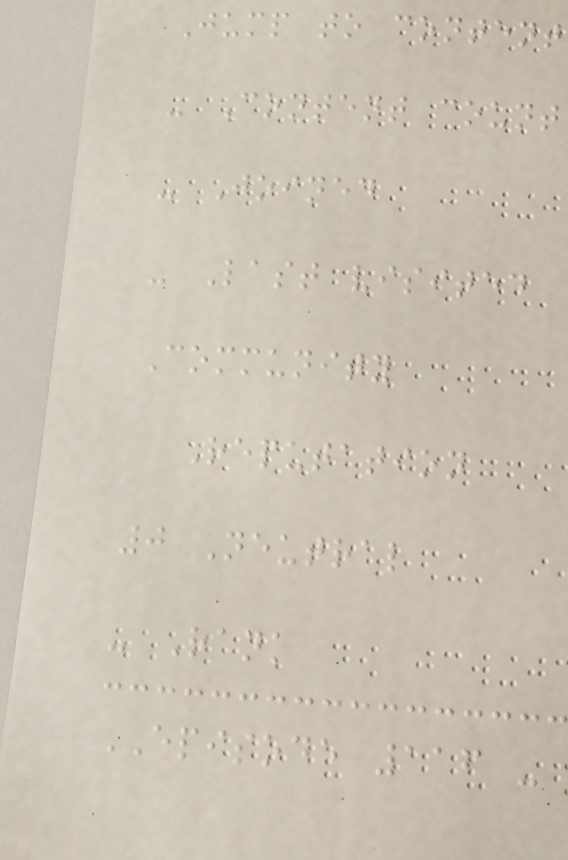Jump to content
- Content count
- Joined
- Last visited
Community
Reputation
0 Neutral
- Rank
EPISODE 116 -
